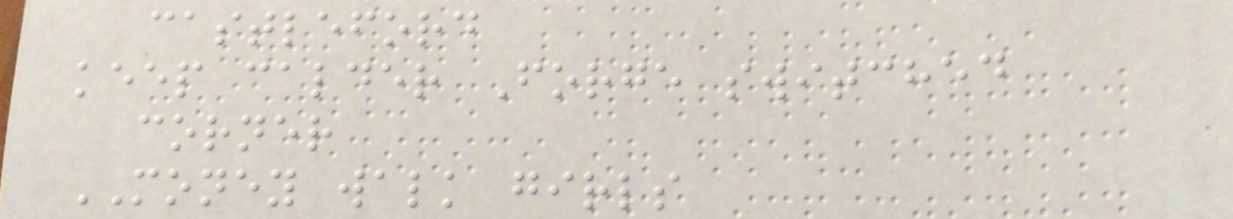castleford
keep calder Forge switched
corner
MONEY walk girls
